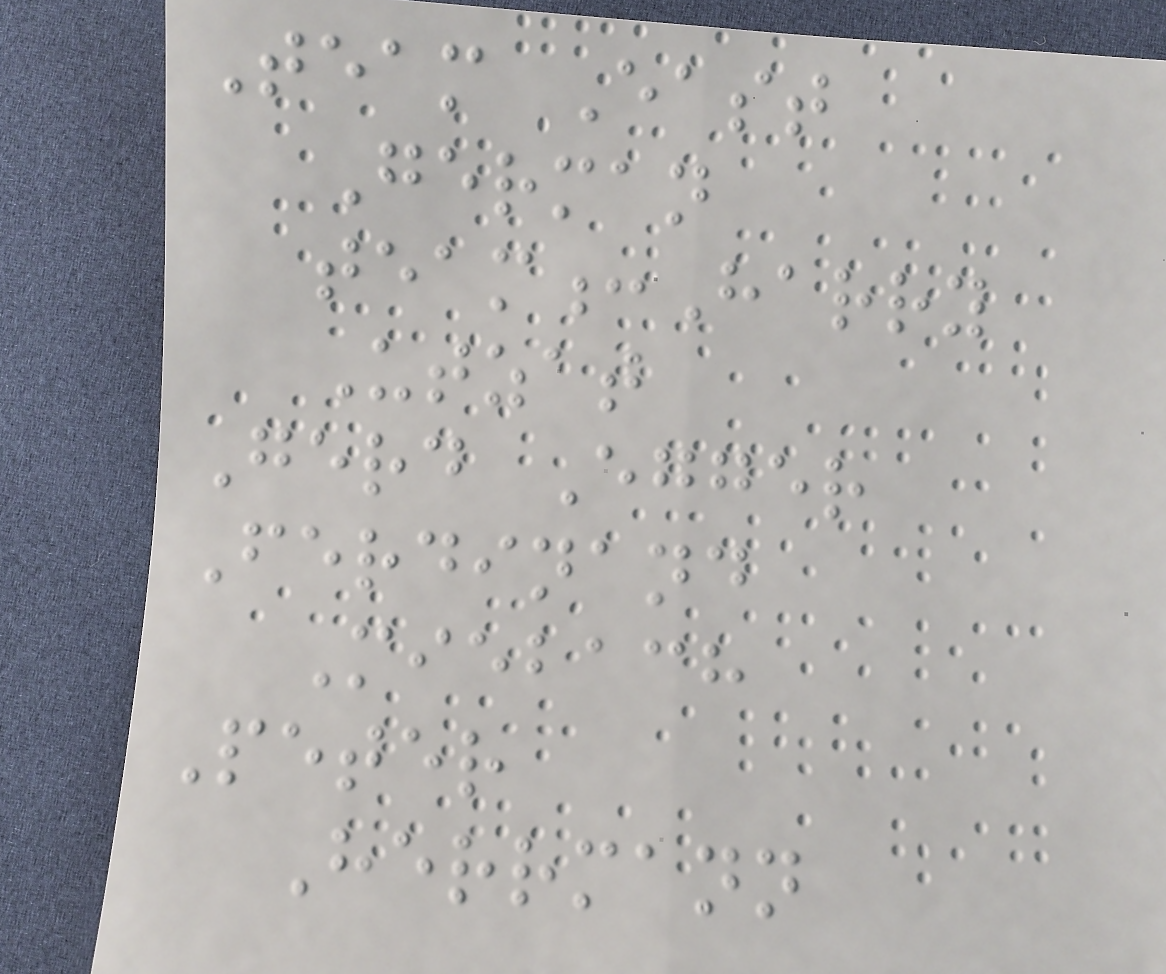Team East
German
team:Harry
Utzat
Gerd Egger
Ferdinand
Miebach
Peter
Herrmann
